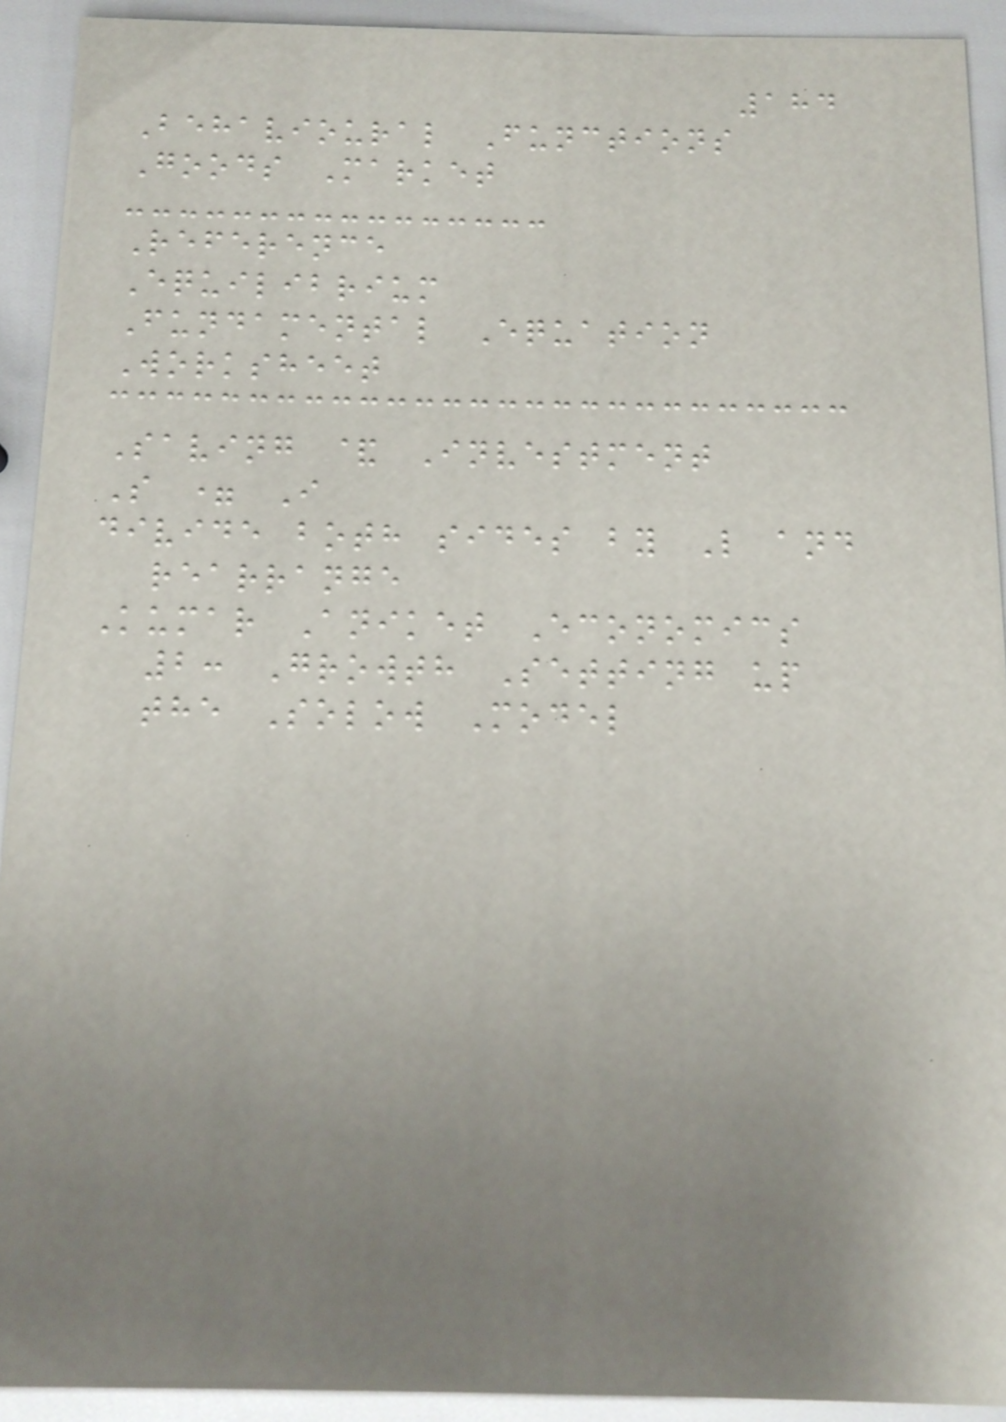184
Behavioural Functions
Goods Market
Reference
Equilibrium
Fundamental Equation
Worksheet
Saving & Investment
S = I
divide both sides by L and
rearrange
Kumar Aniket Economics
2: Growth Setting up
the Solow Model
